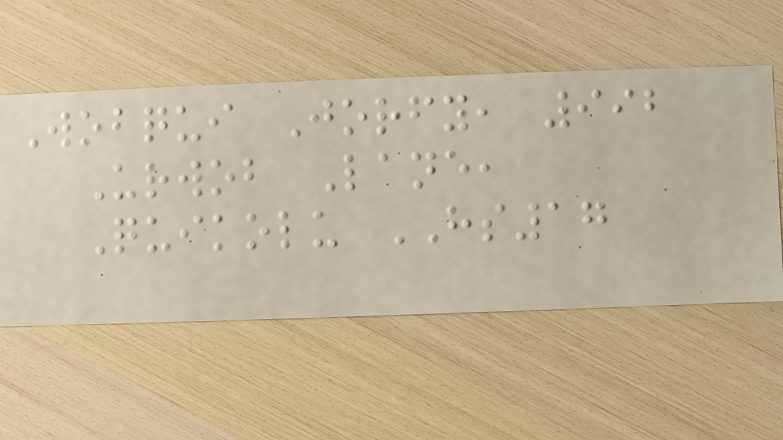Wobqui Jorfy, 992
Urwob Lane,
Quikolu HS17
